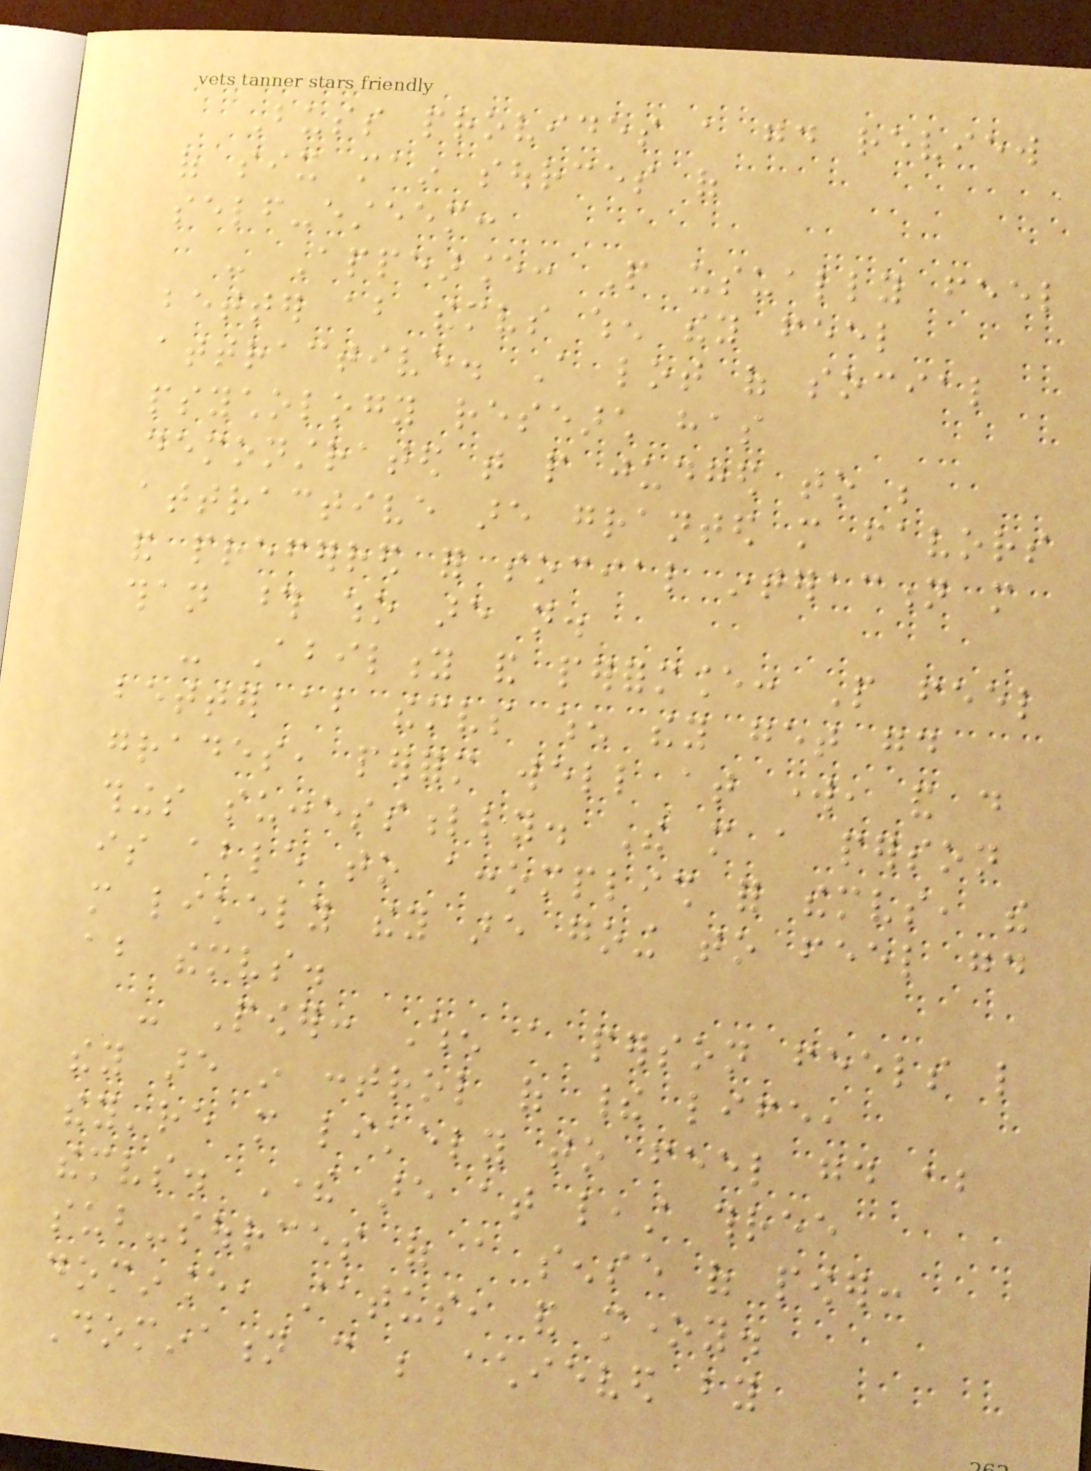Buss provides a good review
of six main sources of
self-esteem:
- Appearance: People usually feel
better about themselves when they feel
attractive. A lot of social
psychology research has
demonstrated that people judged to be
attractive are granted more favors
and preferred for social interaction more
than those who are not.
- Ability and performance: People feel
better about themselves when they get good
grades, perform well at work, and do
things successfully. The more a person
is able to accomplish for themselves, the
more likely they are going to feel good
about themselves.
- Power: When a person feels like
they are in control of their life,
they're more likely to feel good about
themselves. There are at least three
sub-sources of a sense of power:
dominance, status, and money.
Domination can be achieved by
